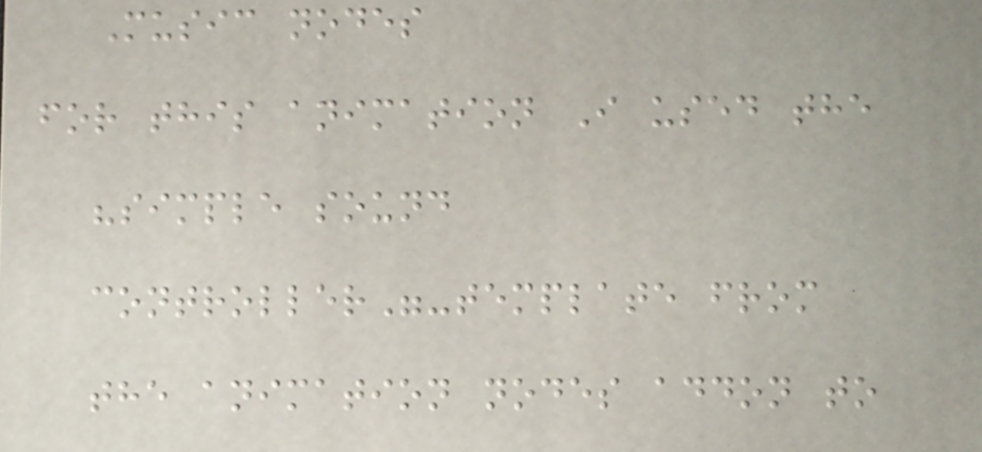Music nodes
for this animation I used the
"simple sound
controller"-template from
the animation nodes addon to
